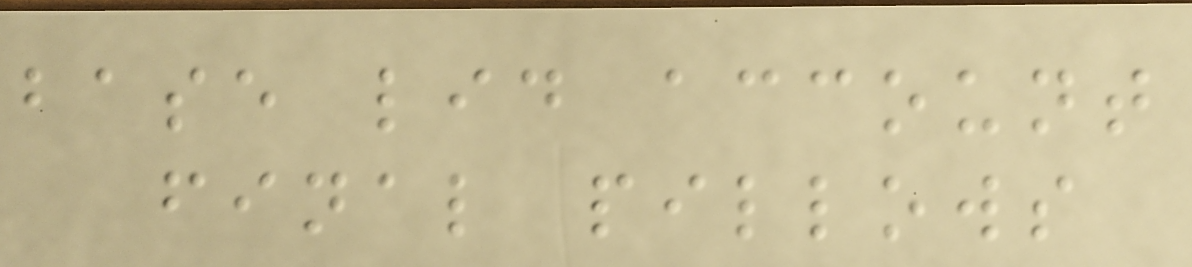base lid account
final pillows
